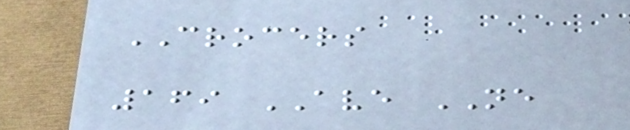CROCERS
169 AVE NE
